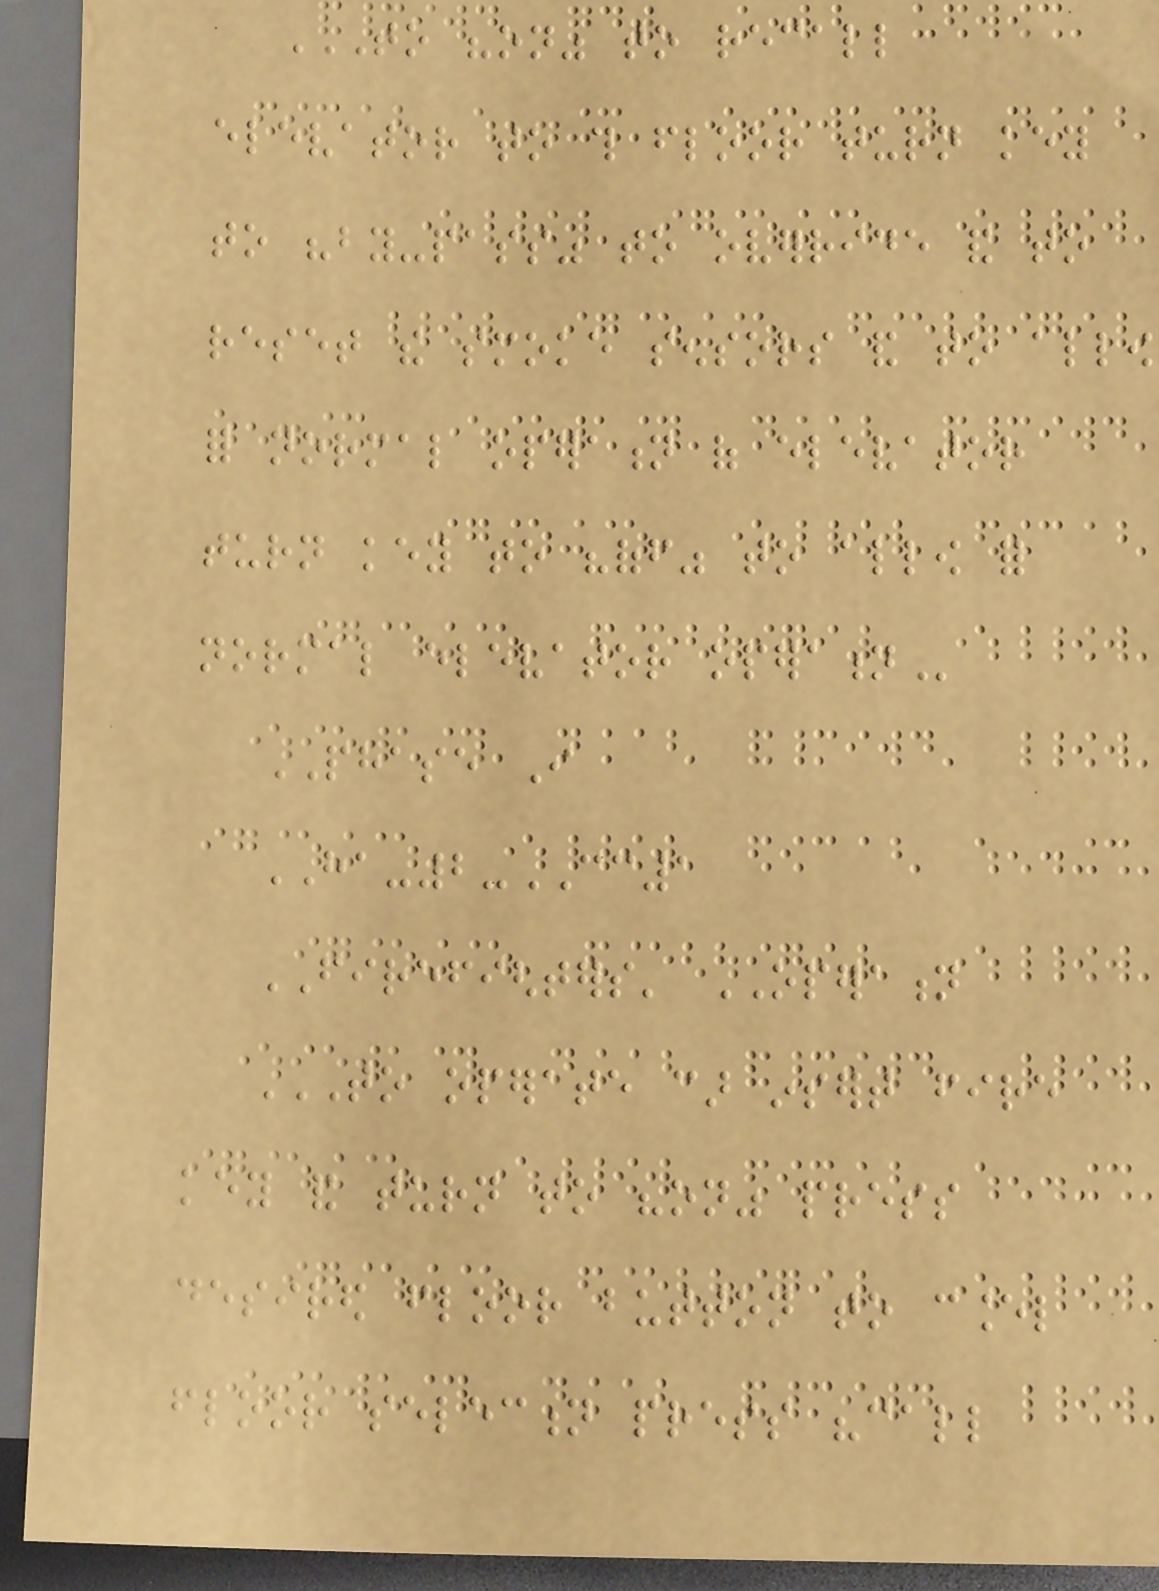TO "ON" TO RECALL
ELEVATOR TO THIS FLOOR TURN KEY
TO "BY-PASS" TO OVERRIDE AND TO
RESET THE SMOKE SENSORS AND TO ALLOW
FOR NORMAL OPERATION OF ELEVATOR
TURN KEY TO "OFF" TO ALLOW FOR
NORMAL ELEVATOR OPERATION
PHASE I
HA-2-CC1
FIREFIGHTERS' OPERATION
TO OPERATE CAR INSERT FIRE
KEY AND TURN TO "ON" PRESS
DESIRED FLOOR BUTTON TO CANCEL
FLOOR SELECTION PRESS "CALL
